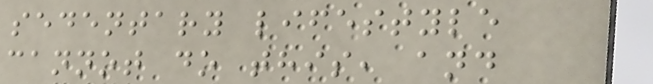sedentary lifestyle
cannot do this, and
